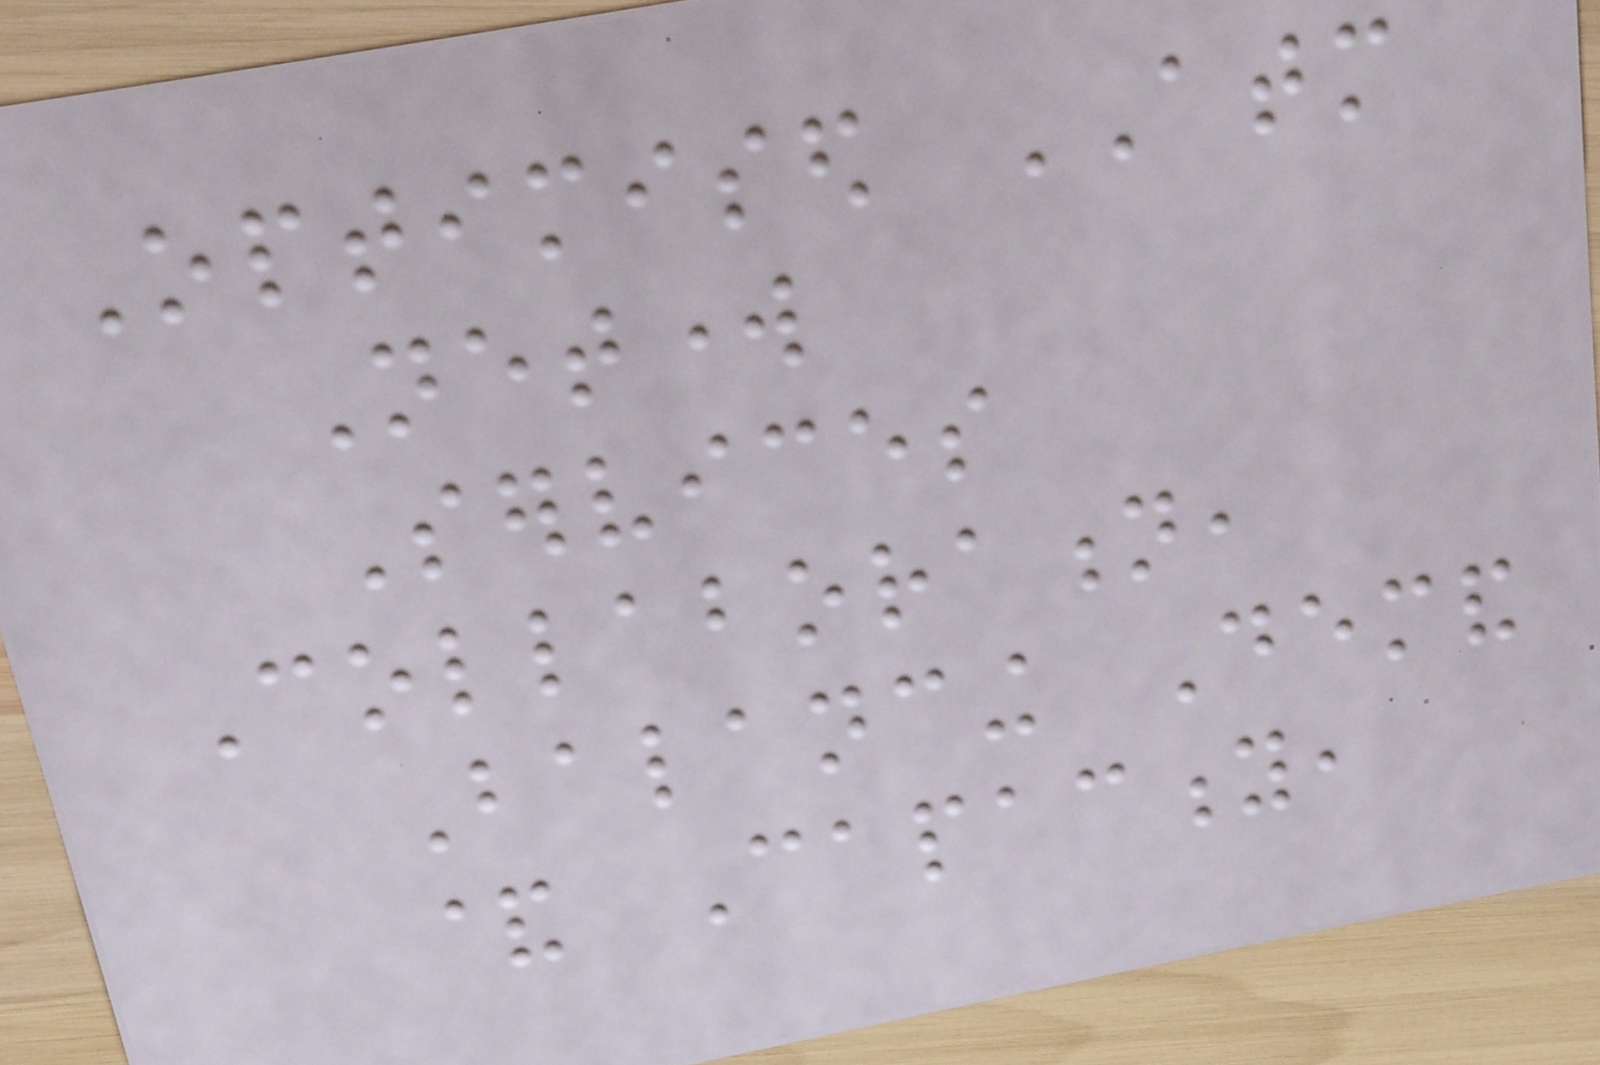Optimised ATM
Network
Services
Collaboration,
Balancing Demand
& Capacity,
